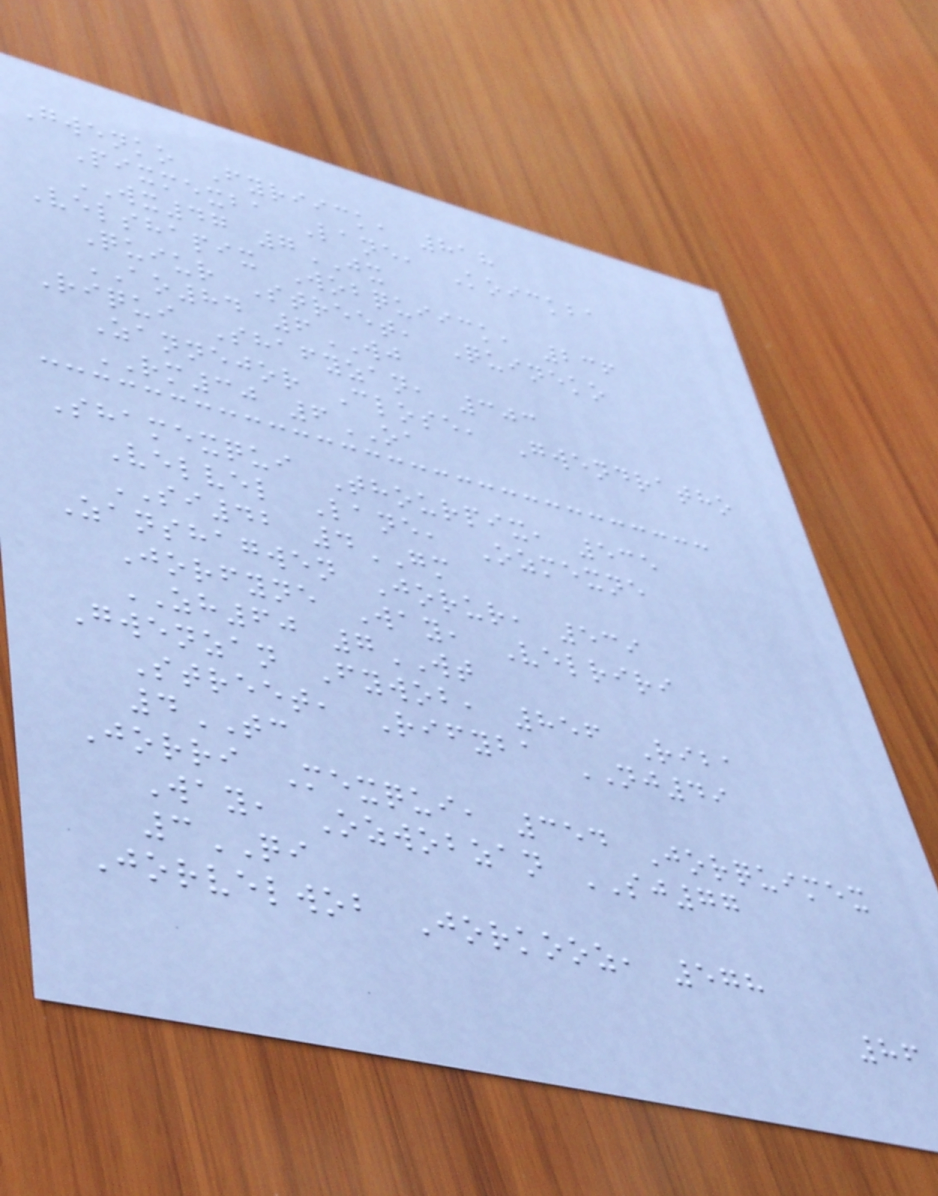Gwenko Fyriick, 818
Pixmexba Lane, Koickba
WX47 7JX
Velshapix Wobquiick, 236
Quiur Street, Quineko
AO84 6WJ
Riqui Shafyzan, 303
Zannejor Close, Gwendratho
RM30 6OA
Shamexqui Thourpix, 535
Velvel Lane, Ozmexne
SI42 4GM
Zanshagwen Jorur, 539
Jorfyne Way, Velriri
ZH60 7WT
Gwenzan Fywob, 856 Riba
Street, Rifyba NJ49
4TC
Jorri Mexqui, 354 Jorquimex
Way, Ozwobzan SJ77
3QI
Jorvelwob Jorkooz, 578
86
